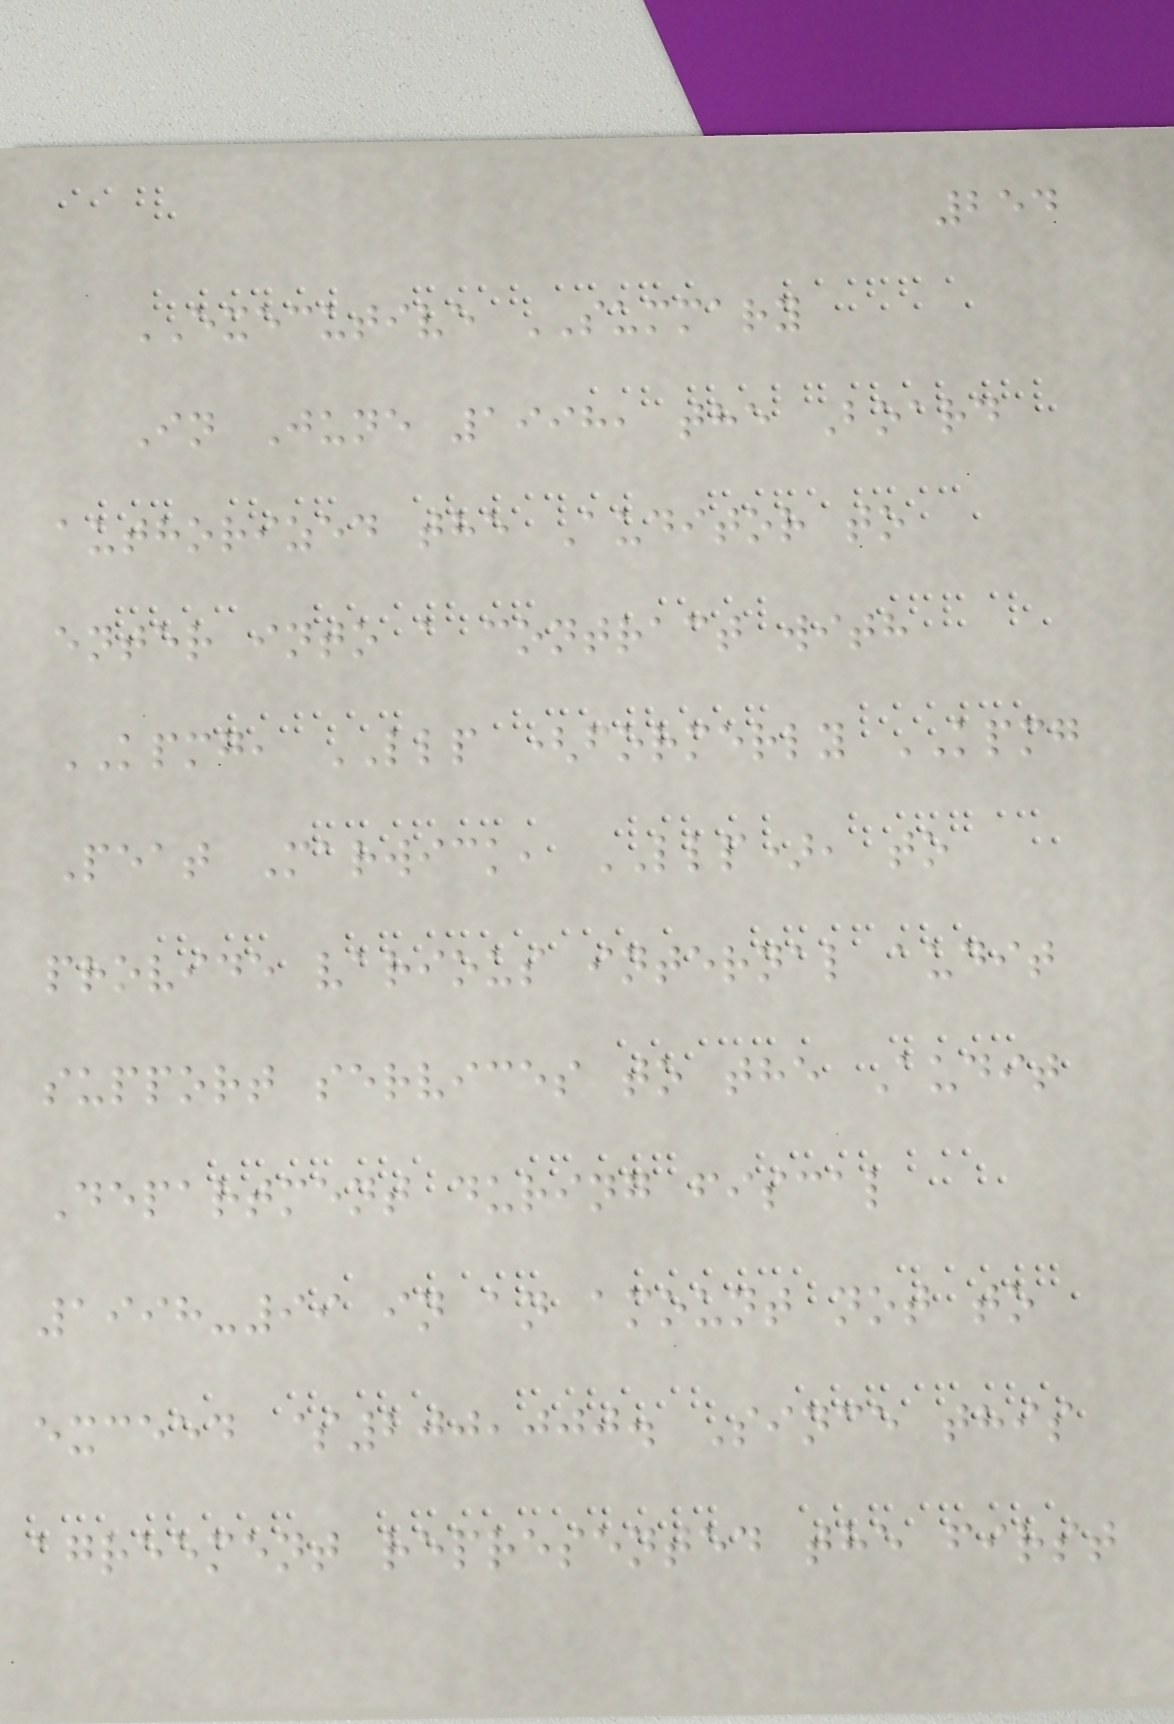254
EXECUTIVE SUMMARY
In June 1998, the Board
authorized the Auditor to
enter into a contract with
KPMG, LLP (formerly KPMG
Peat Marwick, LLP), to
provide various internal audit
support services to the Audit
Department during fiscal
1998-99 in an amount not to
exceed $200,000. Since this
agreement represented the first
